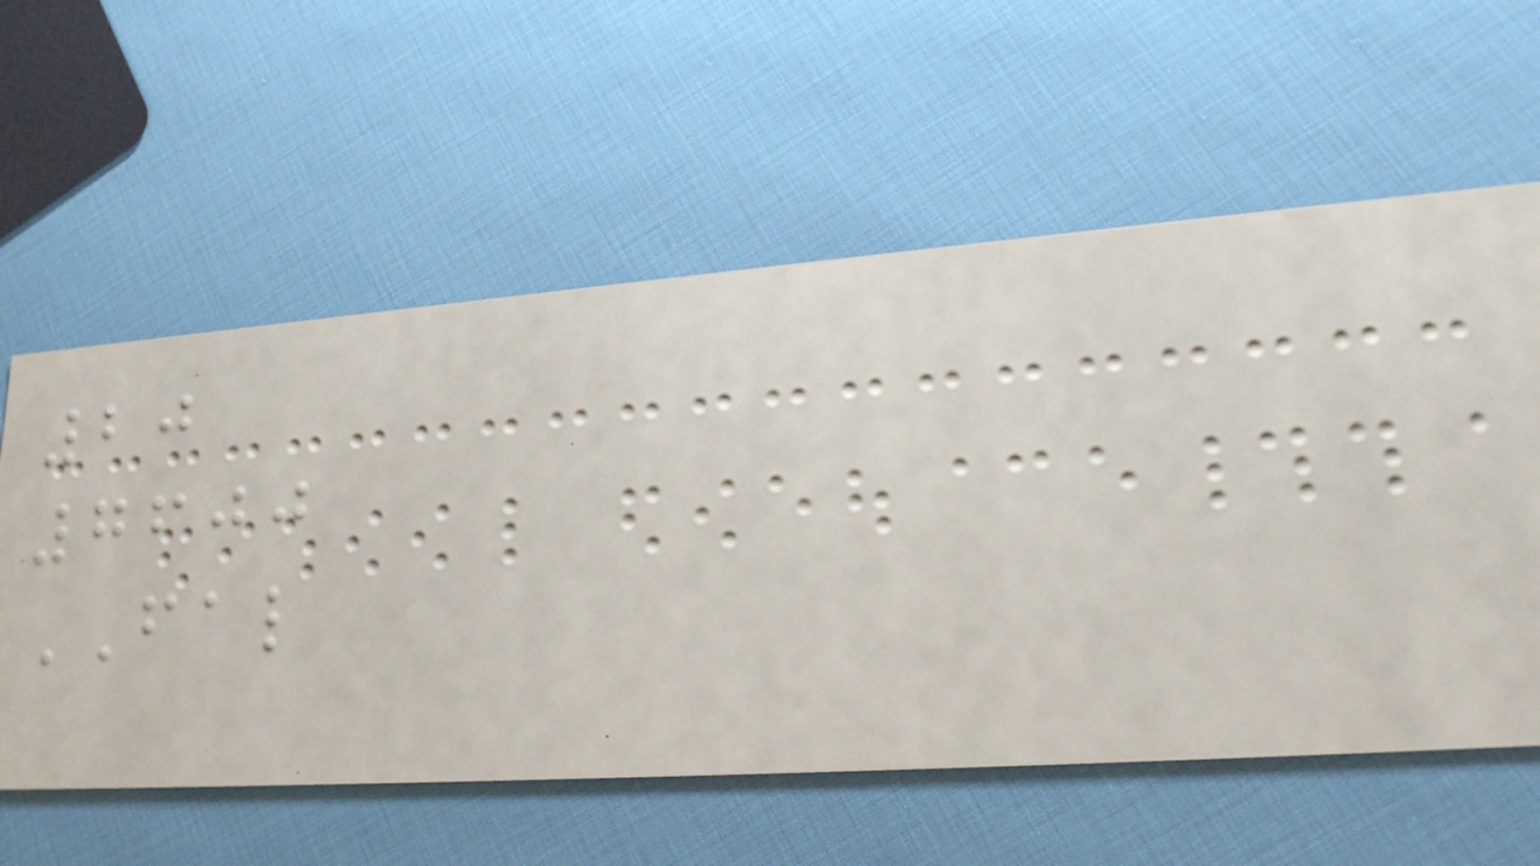20
7600
FAL
